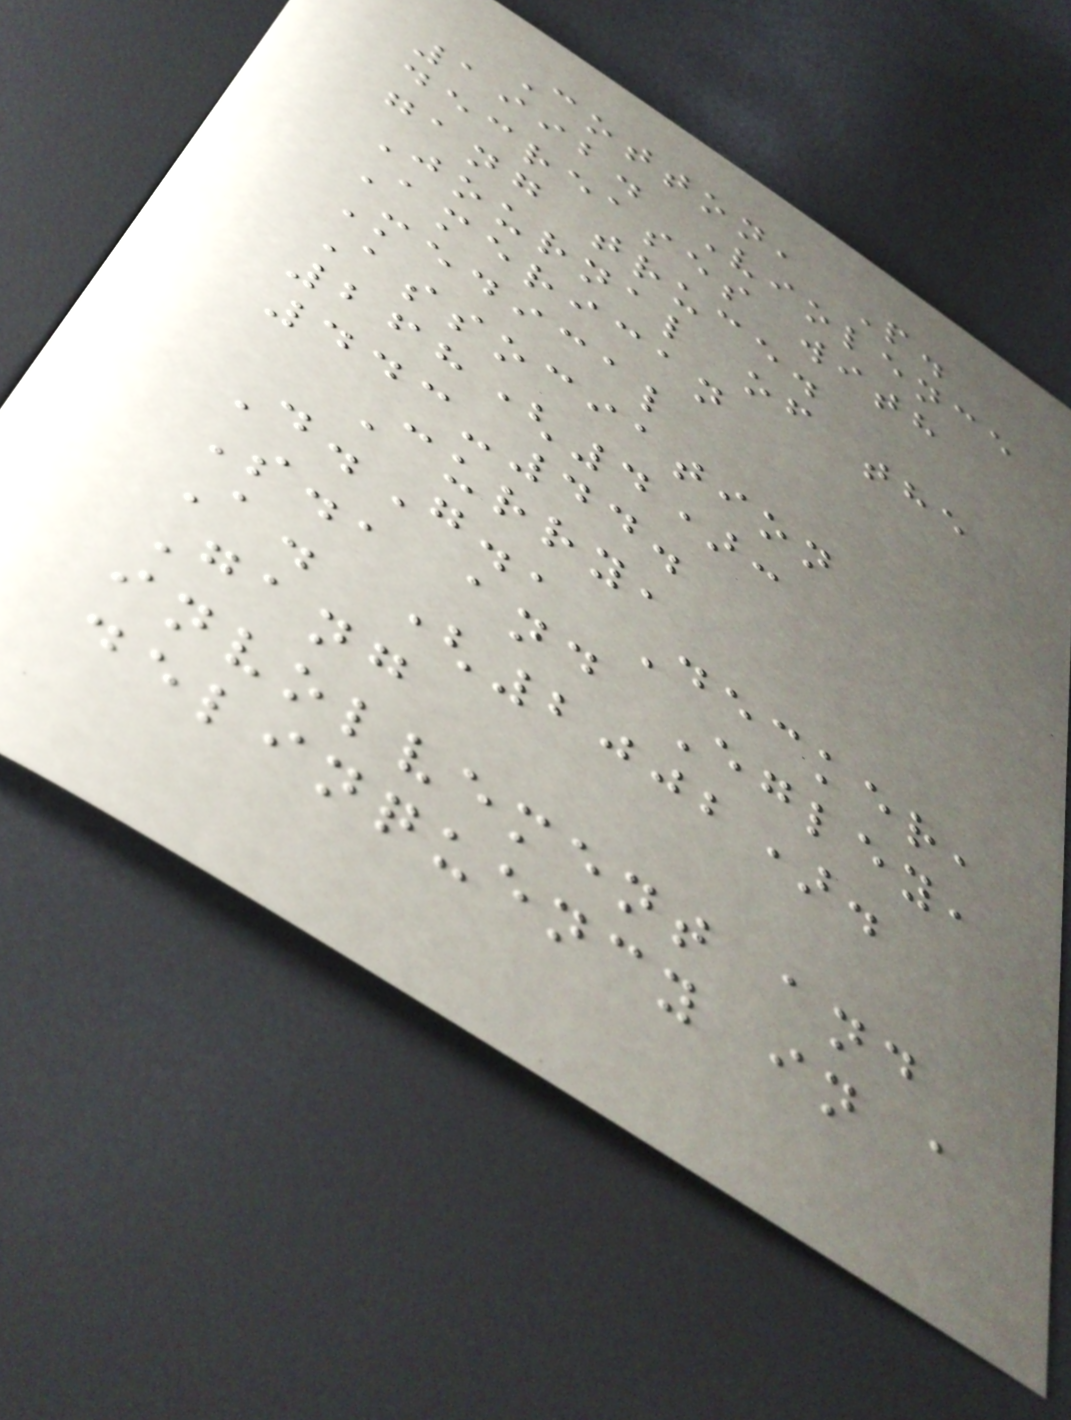Cotton, P.
1992. Violence
decreases with
gang truce.
Journal of the
American
Medical
Association
268(4):
443-44.
Curry,
D.G., Decker,
S., and Egley,
A. (2002).
Gang
involvement and
delinquency in a
